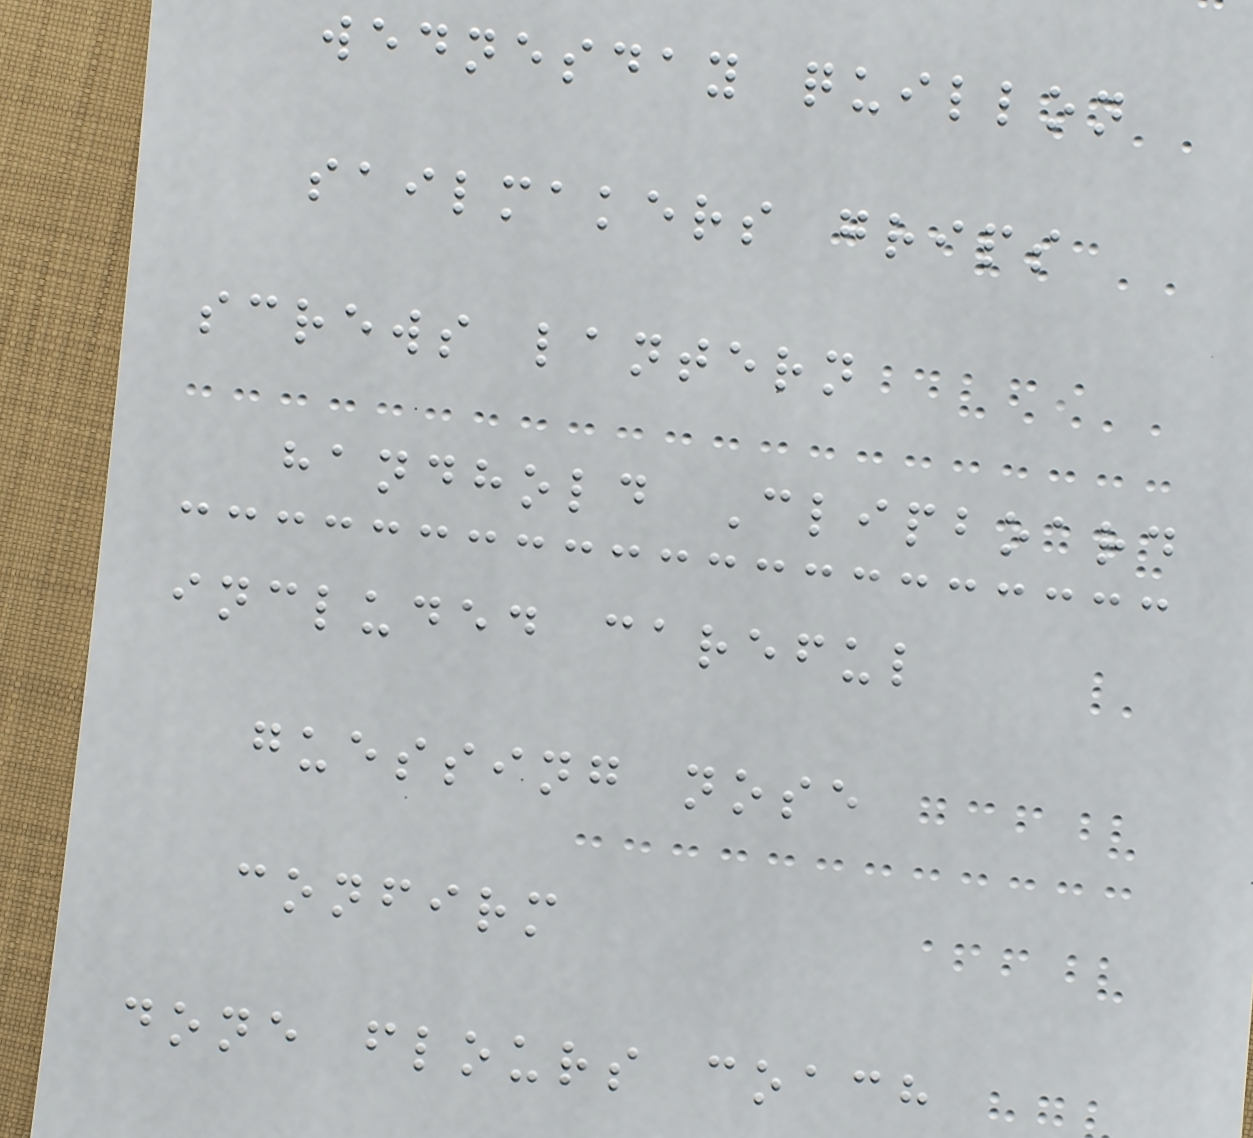wednesday quillon
sailmakers grips
screws lantern
handhold Clipboard
included careful
guessing nose
confirm
done flours coach
